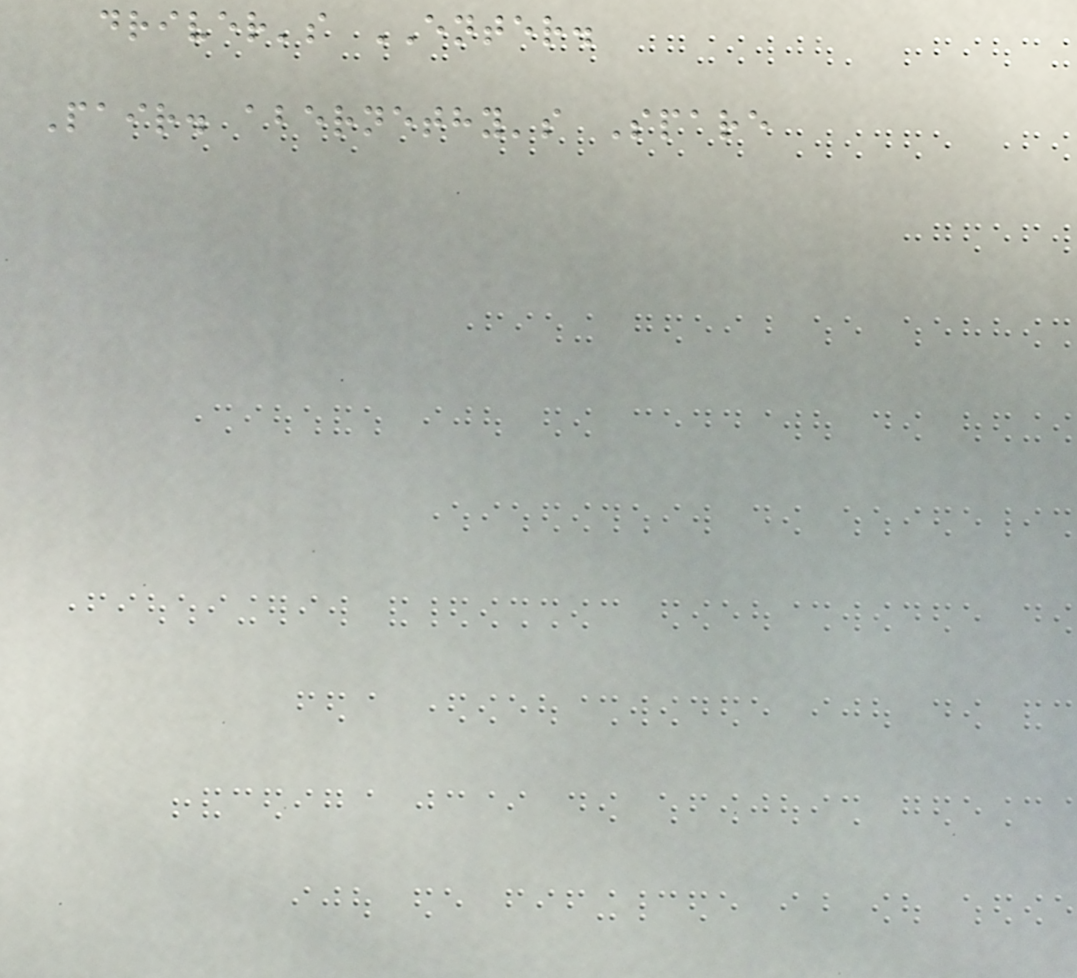driver's ENTER.
Pair. abernethy's Spare
